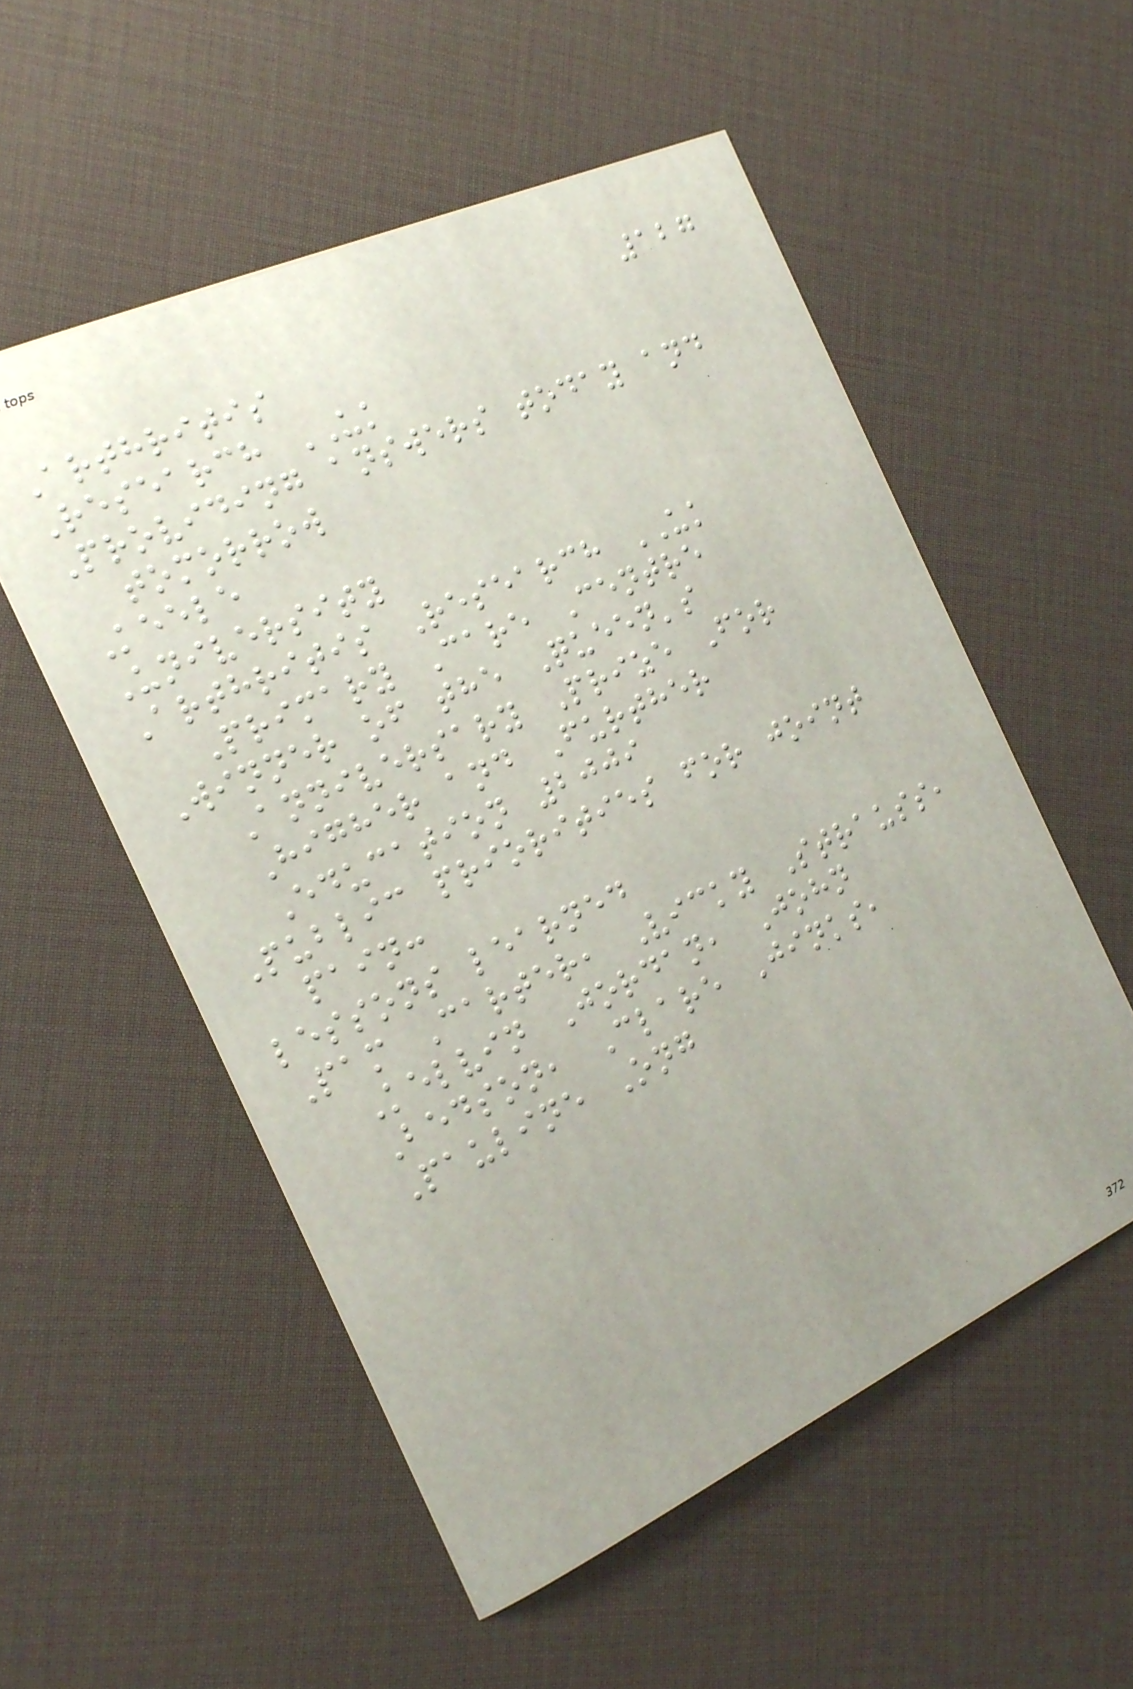127
Arthritis
Research UK
Providing answers today and
tomorrow
Keele
University
Arthritis Research UK
Primary Care Centre
Winner of the Queen's
Anniversary Prize For
Higher and Further
Education 2009
Public priorities for joint
pain:
lessons learned
Pam Carter, Vicky Strauss,
Kelvin Jordan, John
Bedson, Clare Jinks,
Pauline Ong
